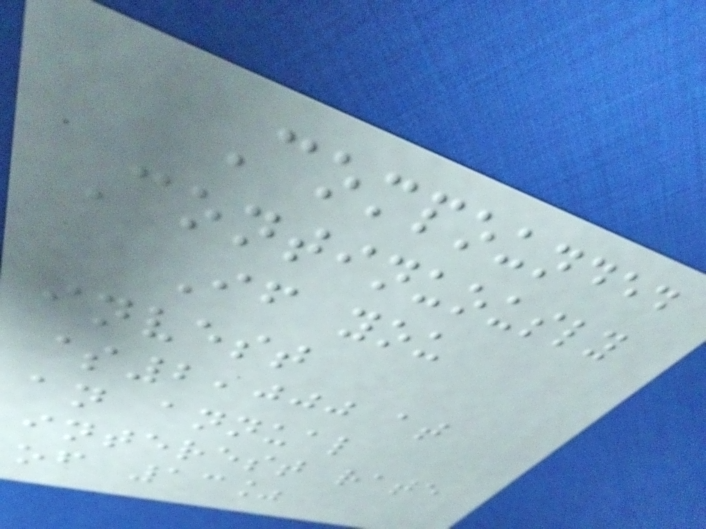Compounded
Continuously
If you
invest
$2,000 at
an annual
interest rate
of 13%
